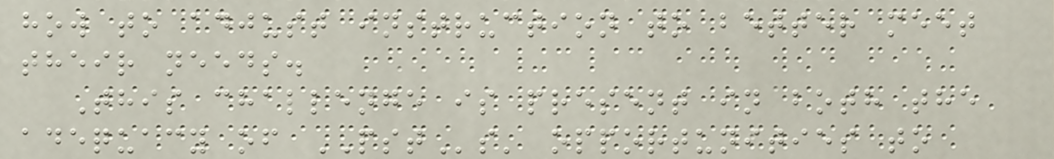how to adjust instruction to better meet
their needs.
This challenge is present in both the
adequacy of PSTs' opportunities to
